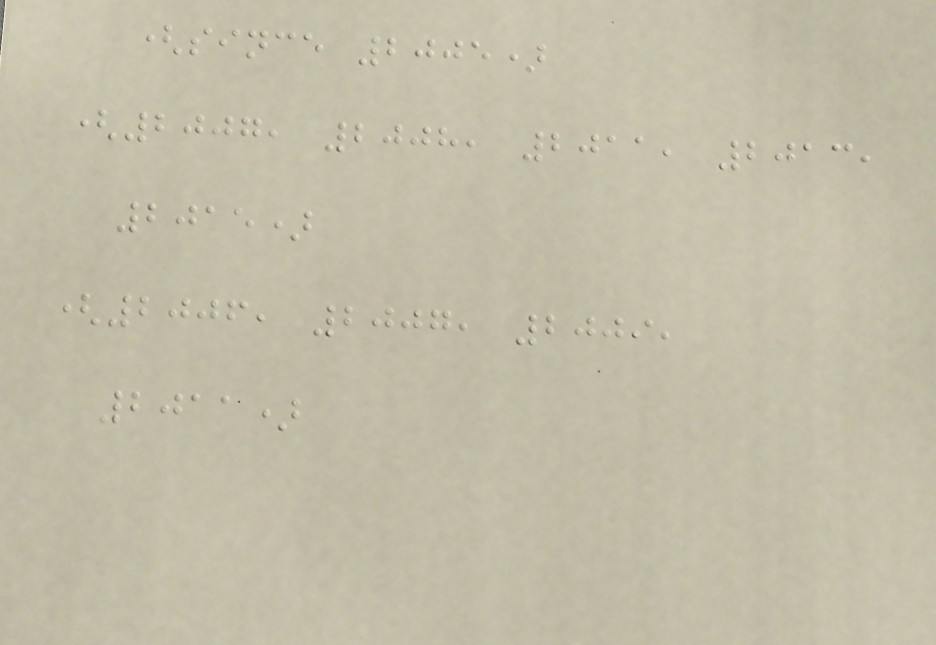(since 2005)
(2007, 2008, 2011, 2013,
2015)
(2006, 2007, 2009,
2011)
